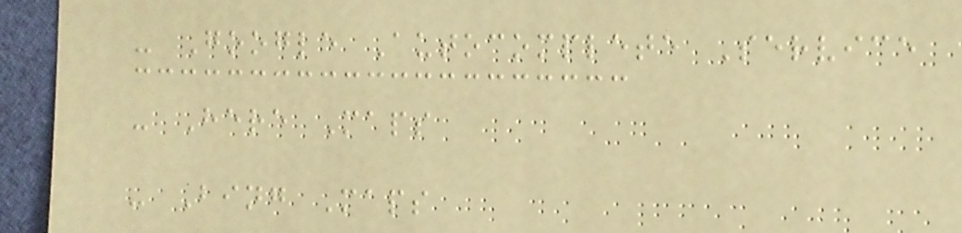- Google Autocomplete Service
- Here Maps
- Bing Maps
